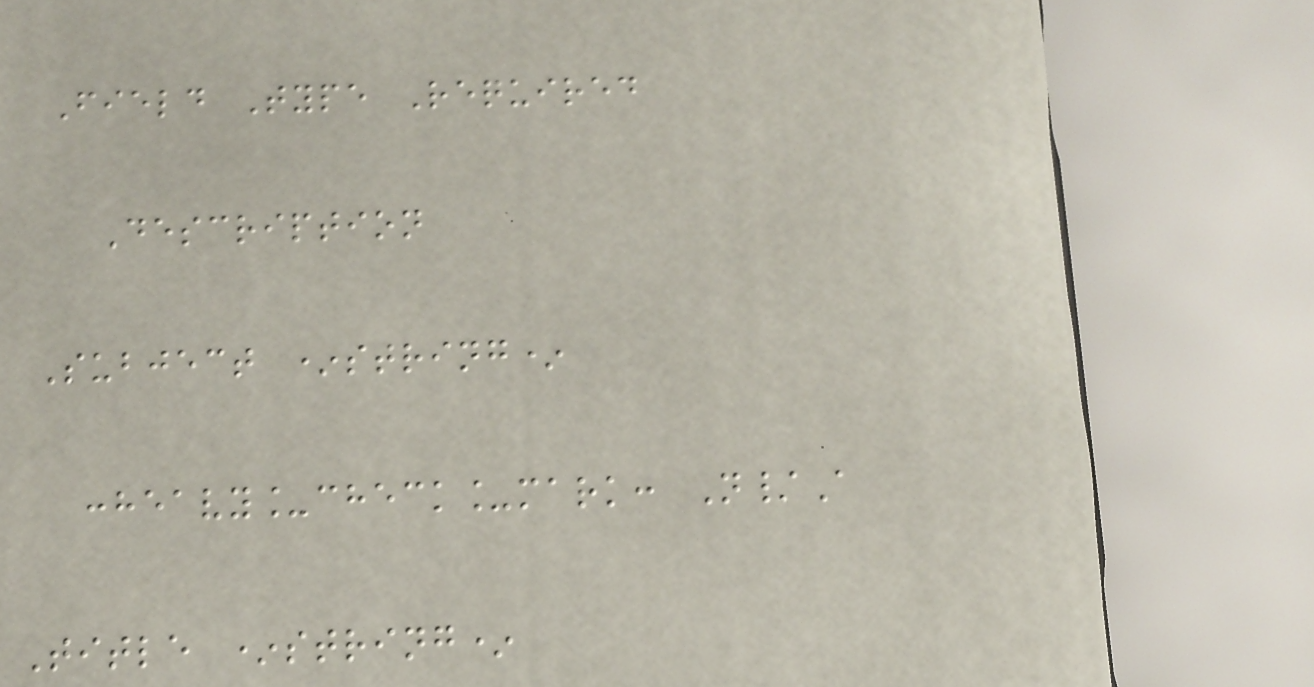Field Type Required
Description
Subject *string*
:heavy_check_mark: N/A
Title *string*
